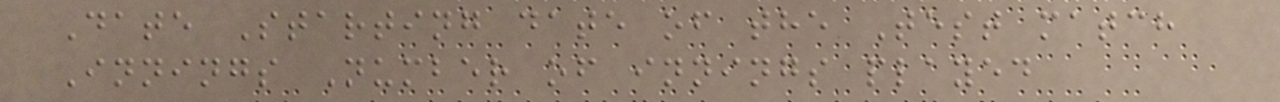Date Starting date of the Test match
Innings Number of innings played
